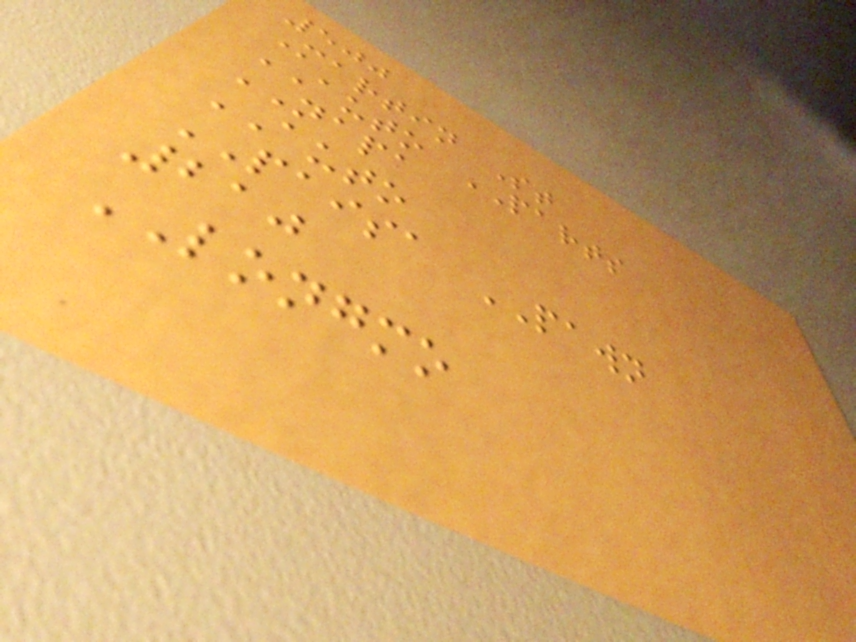500
Martin St
AUTO PARTS
NAPA
AUTO
PAISA PAWN
210
LONGMO
